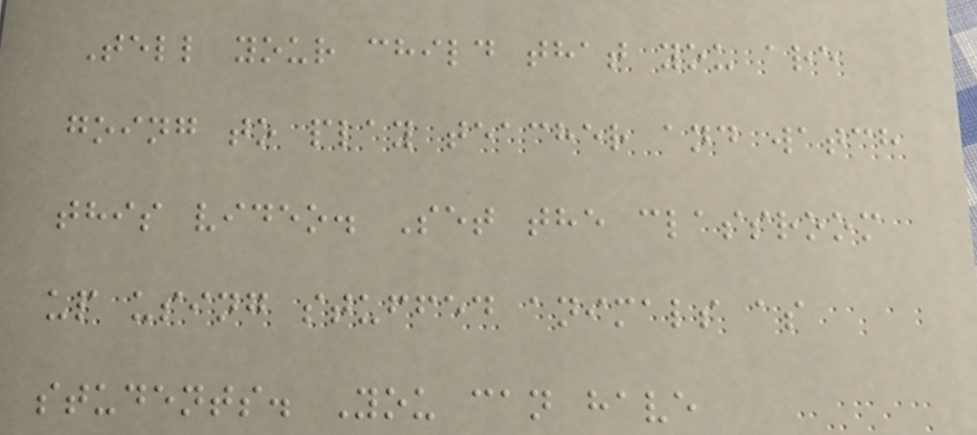Tell your child that you are
going to play teacher and watch
this video. Set the classroom
up using stuffed animals as
students. You can have
